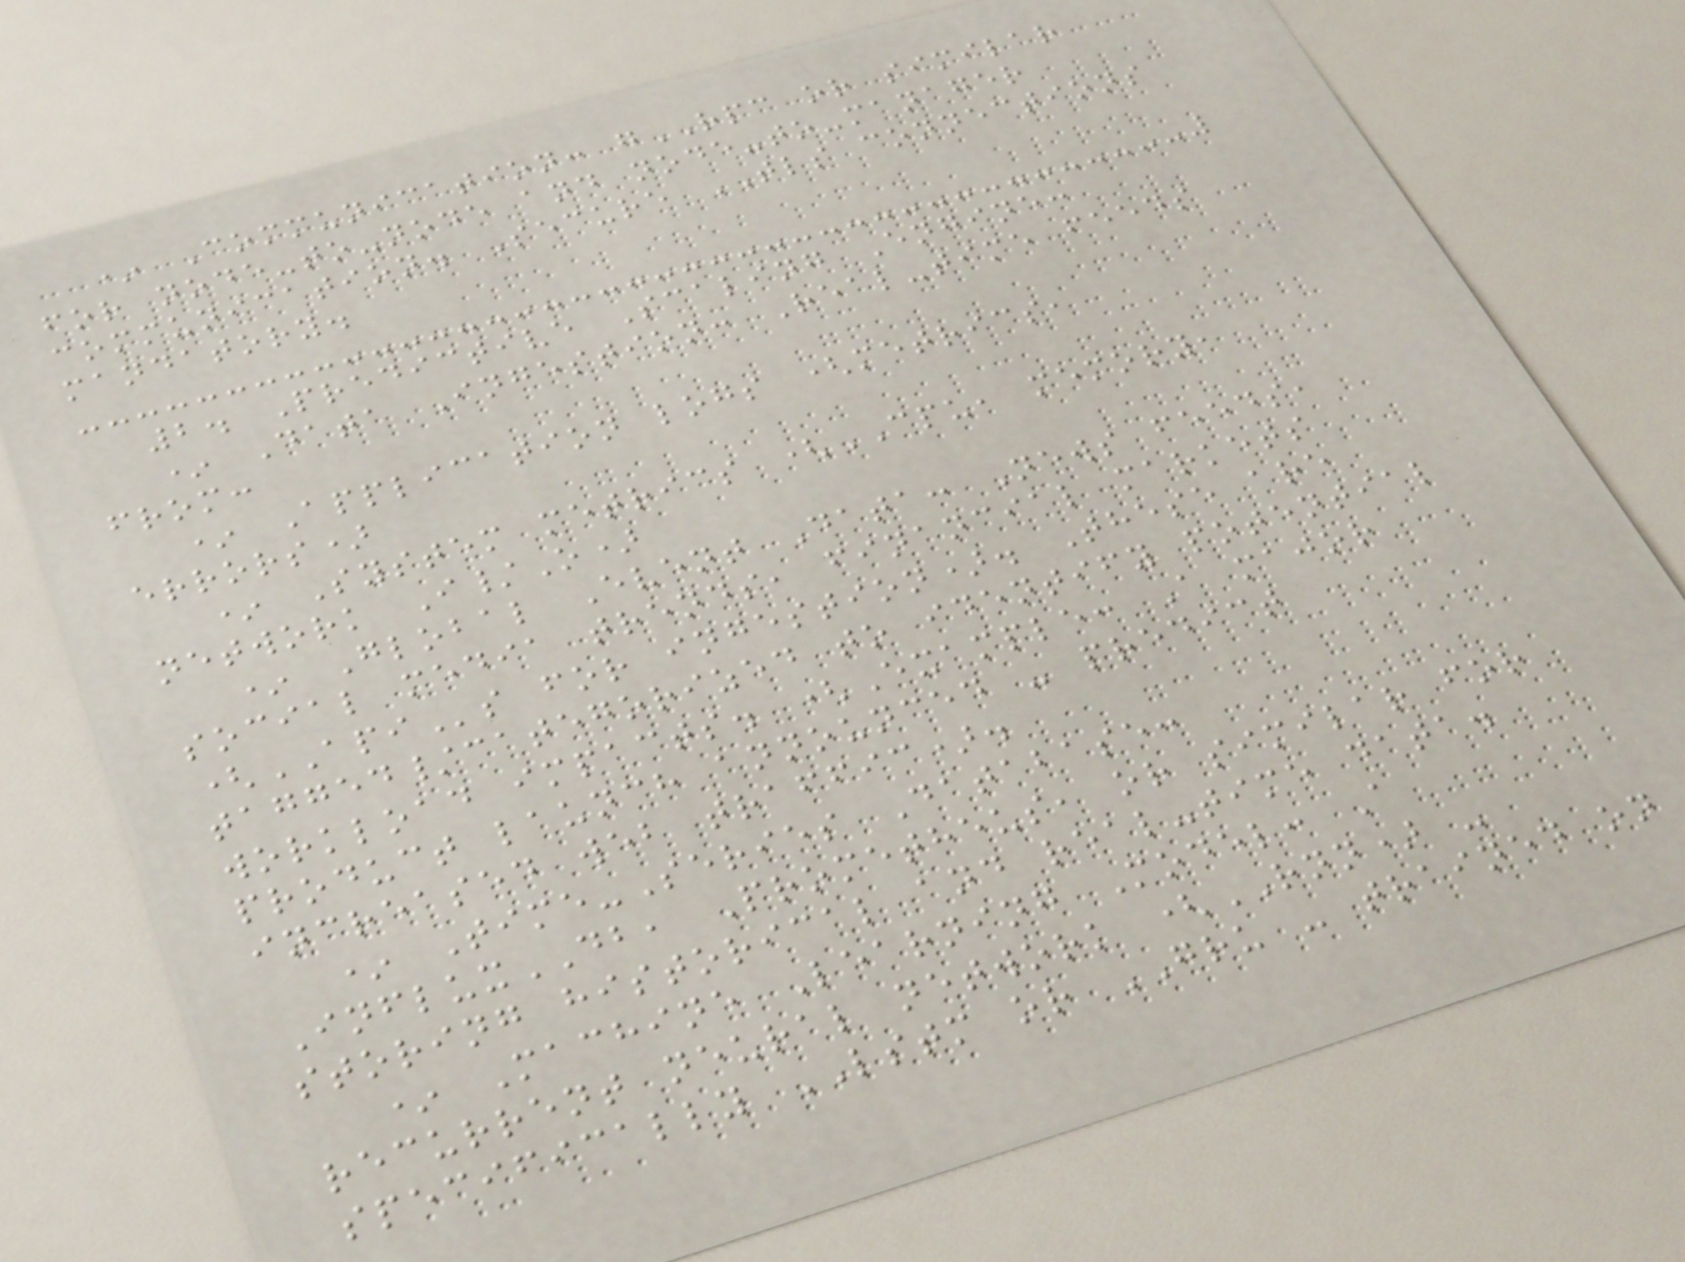* Communication: gRPC or similar
for node-to-node and node-to-manager
communication. Secure TLS connections
mandatory.
2. Predictive Scaling Engine:
* Data Ingestion: Real-time feeds
from:
* Application logs (metrics,
errors)
* System metrics (CPU, memory,
network I/O)
* Global Event Data: News feeds,
social media trends, financial markets
(APIs for ingestion). These are
tagged/categorized to identify potential
workload impacts. (Example: A major
product launch announced - predict
increased web traffic).
* Time-Series Database:
InfluxDB, Prometheus, or similar for
storing historical and real-time data.
* Machine Learning Model: A
recurrent neural network (RNN) -
specifically LSTM or GRU - trained on
